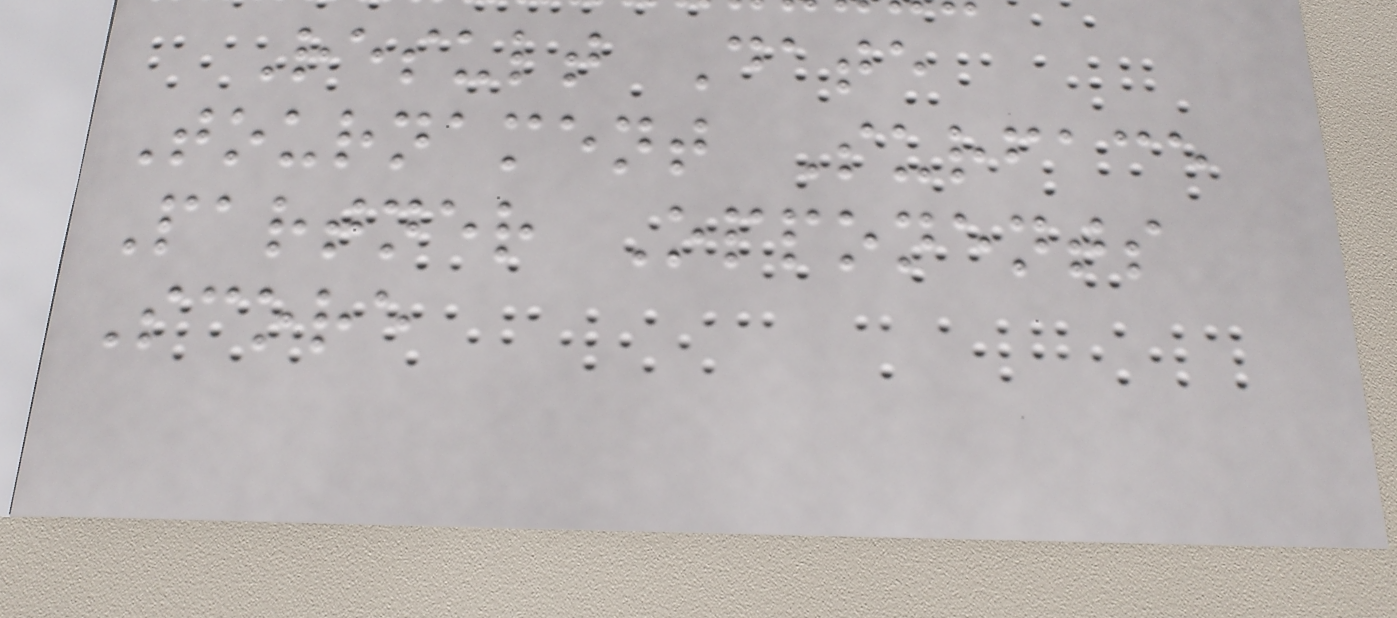Result Date
Tournament Surface
Partner Opponents
Score
